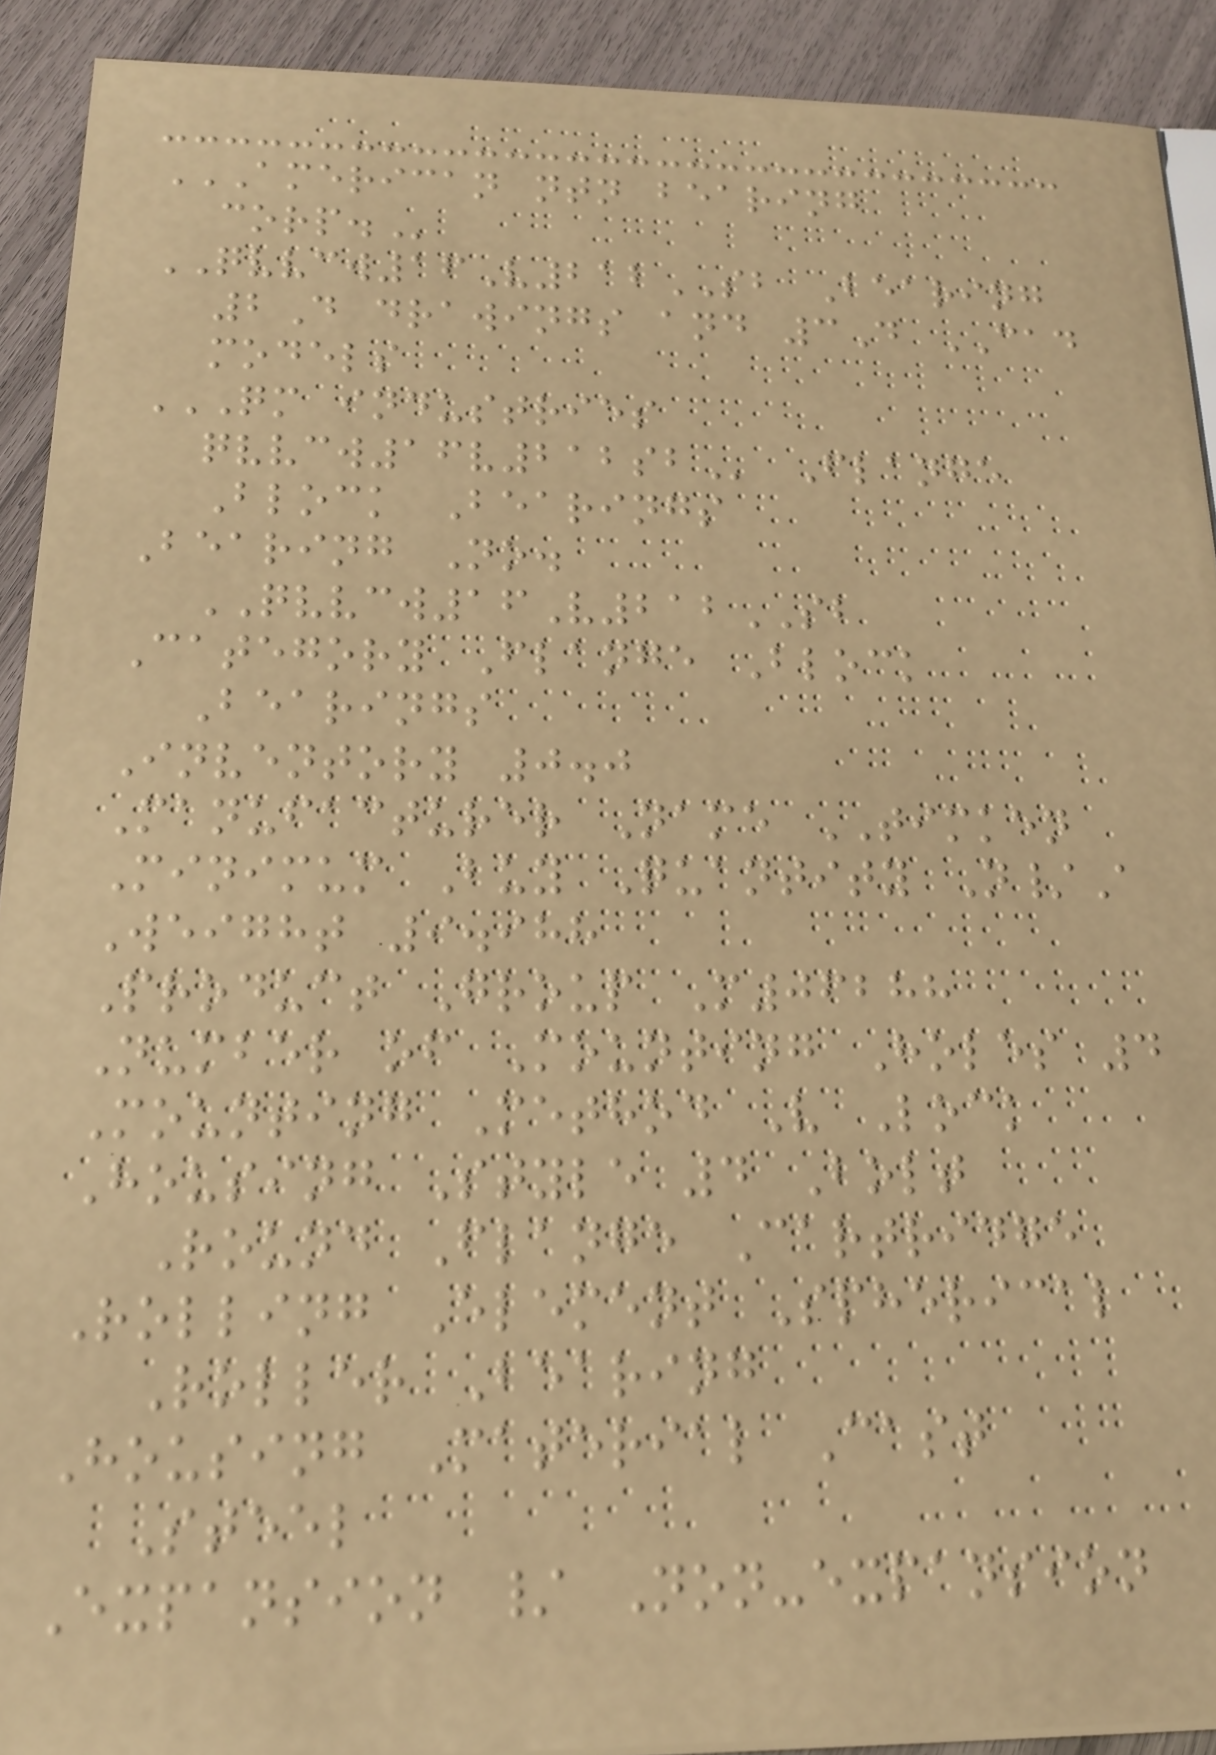AMERICAN NTN BEARING
CORP.
QVVCW16V212SB Bearing
2D drawings and 3D CAD
models
QM INDUSTRIES
QVVCW16V212SB Flange
Block Bearings
Bearing No.
QVVCW16V212SB
Category Flange Block
Bearings
Inventory 0.0
Manufacturer Name TIMKEN
Minimum Buy Quantity N/A
Weight 9.988
Product Group M06288
Number of Mounting Holes 4
Mounting Method V Lock
Housing Style 4 Bolt
Round Flange Cartridge
Rolling Element Spherical
Roller Bearing
Housing Material Cast
Steel
Expansion / Non-expansion
